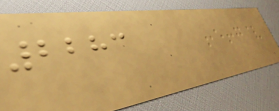2283
